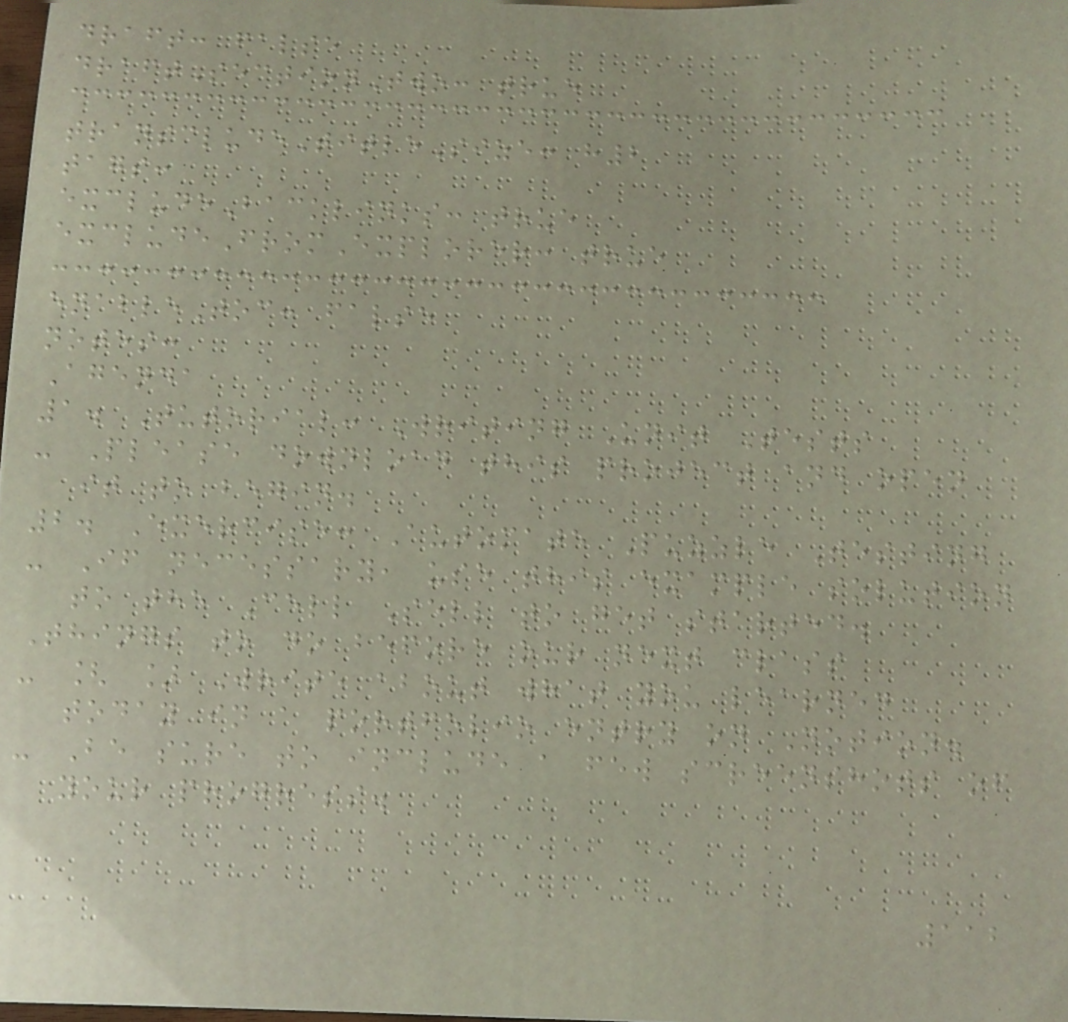draft: false
draftSectionTwo: true
transcludeTitleSize: h2
tags:
excludeBacklinks: true
excludeFromExplorer: true
enableToc: false
notes:
Agenda
1. Tutorial: Writing Unit Tests
- Please download this project and open
it to begin.
2. Exercise: Automate Puzzle Testing
- If necessary, use this example solution
to the Cell Sell to get started.
Things to do before our next class
- [ ] Write about what you learned
today in a portfolio entry on Notion.
- Be sure to include a few screenshots of
your progress.
112
